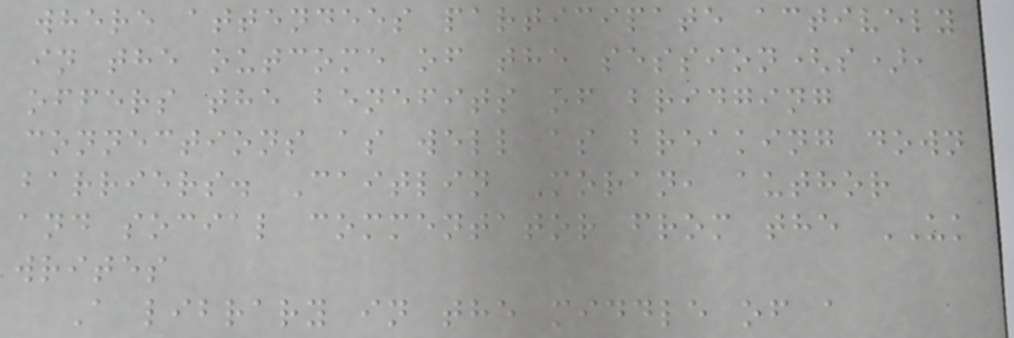where attendees participate actively
in the outcome of the session(s),
offers the benefits of bridging
connections as well as breaking down
barriers. Caitlin Moran, author
and social commentator from the UK
writes
A library in the middle of a
